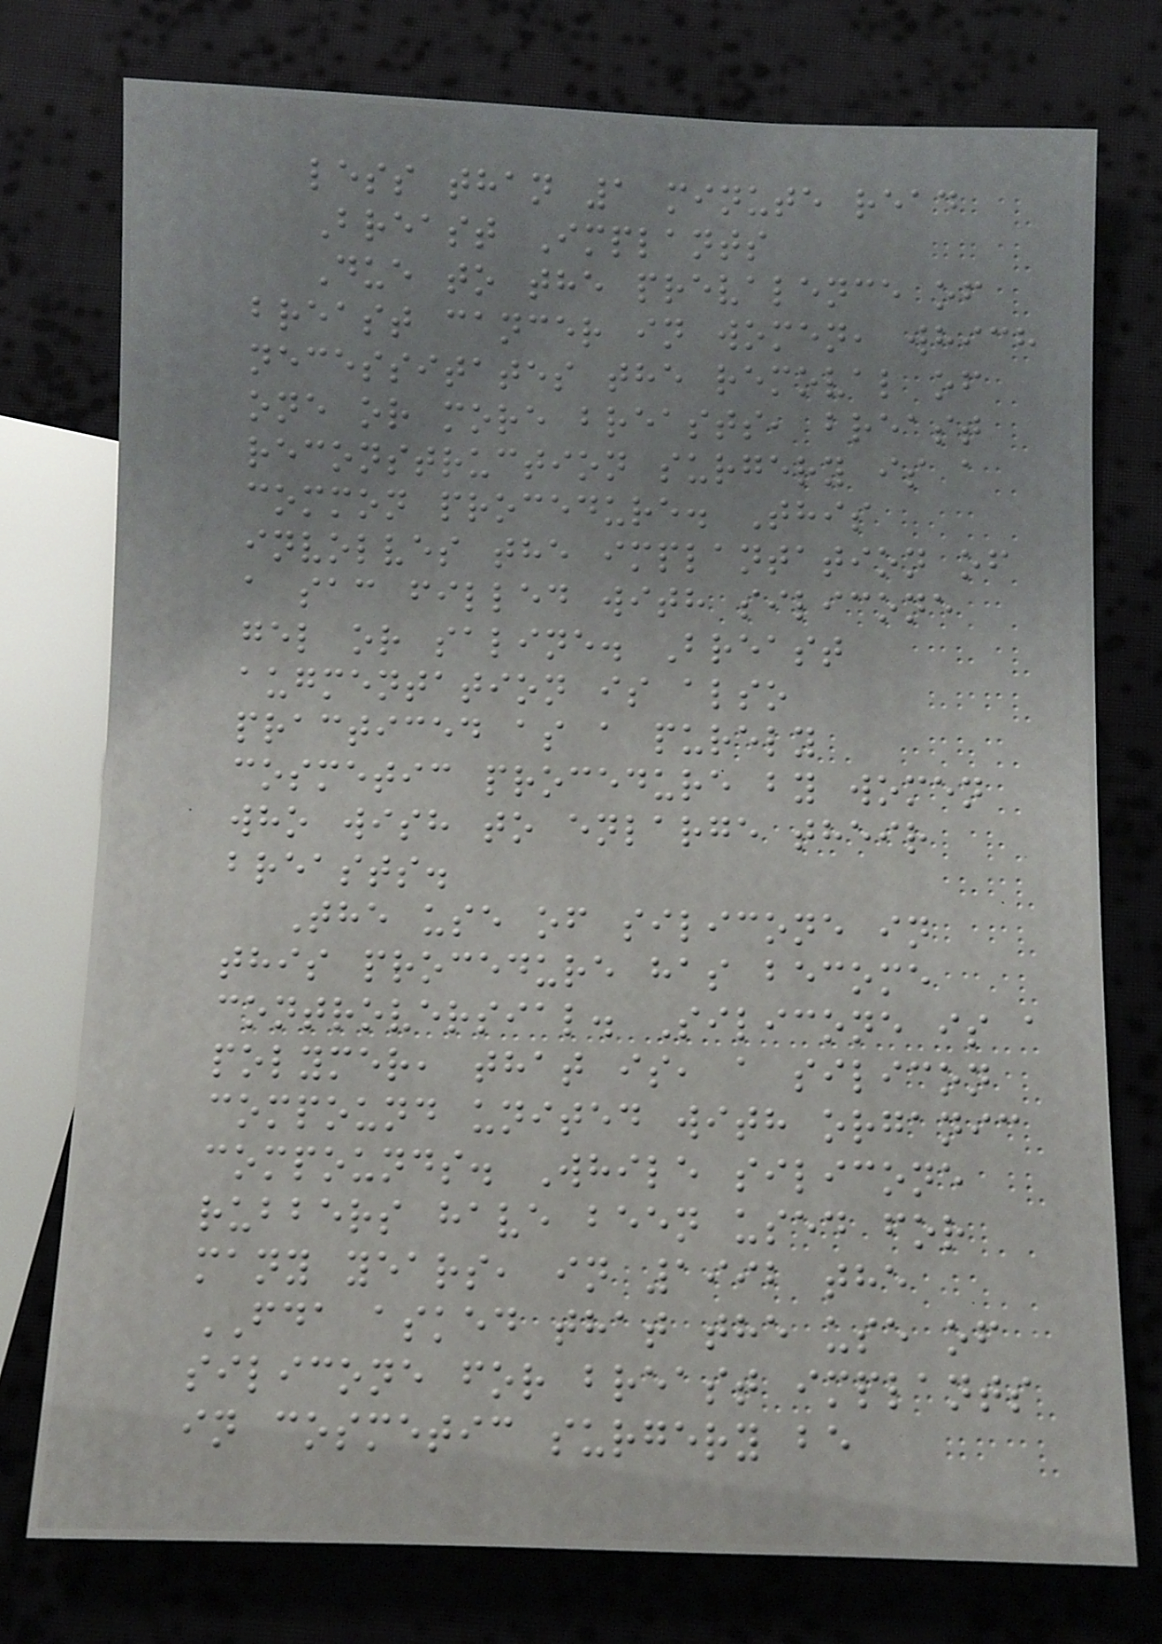less than 1 minute read
Breast Implants
Due to the prevalence of
breast cancer in women, which
necessitates the removal of
one or more breasts, breast
reconstruction surgery is a
common procedure. This
involves the implantation of
a sac filled with silicone
gel or saline. Breast
augmentation is also
practiced as a purely
cosmetic procedure by women
who wish to enlarge their
breasts.
The use of silicone in
this procedure has become
controversial. Silicone is a
polymer, that is, a silicon
compound united with organic
compounds. While silicone
rubbers have been used for
many years, in 1992 the
FDA asked that the use of
silicone for breast implants
in cosmetic surgery be
